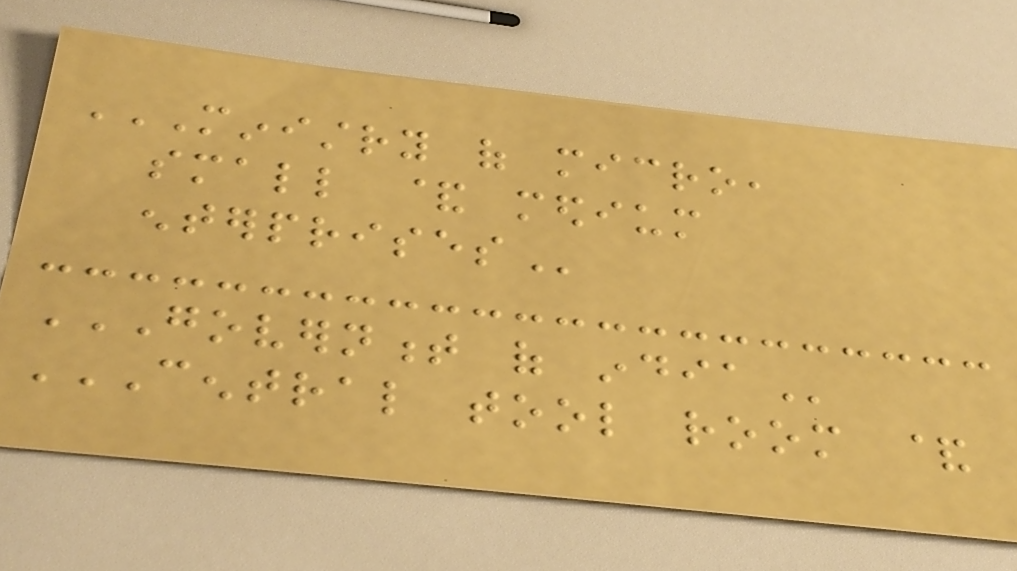MINISTRY OF MICRO,
SMALL & MEDIUM
ENTERPRISES
GOVERNMENT OF INDIA
CENTRAL TOOL ROOM &
